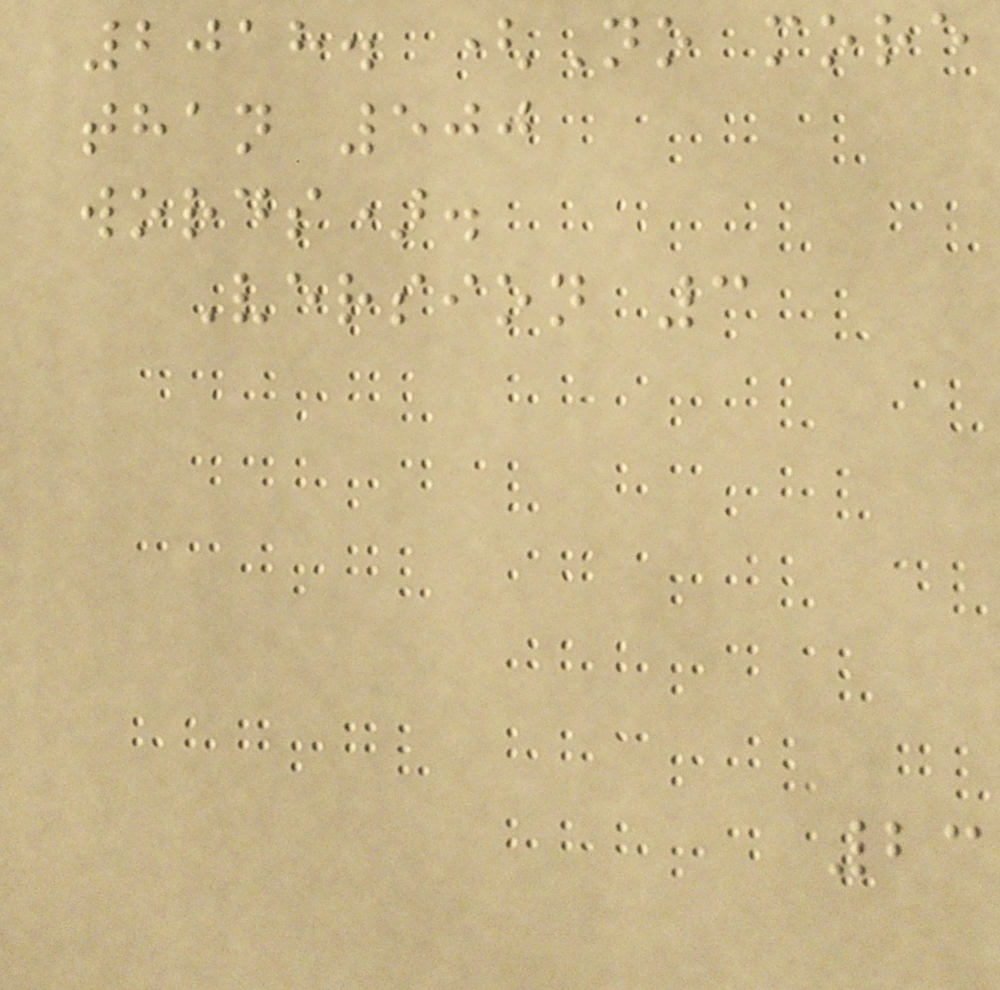2018. (No more
than 500
words).
Version 3
23
